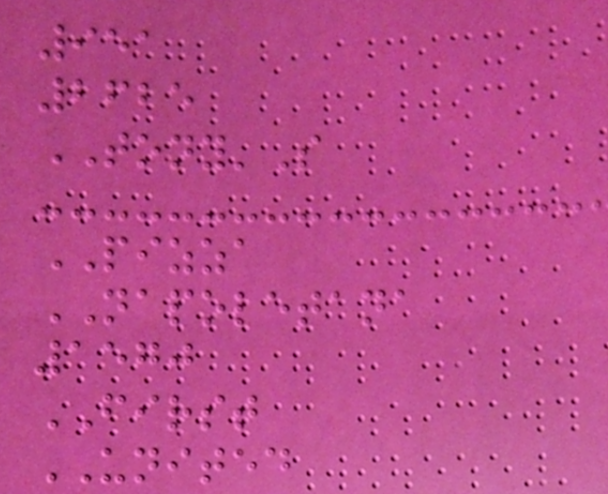951
2625
TONY'S
PIZZA
NAPOLETANA
1570
FIRST
UNITED
